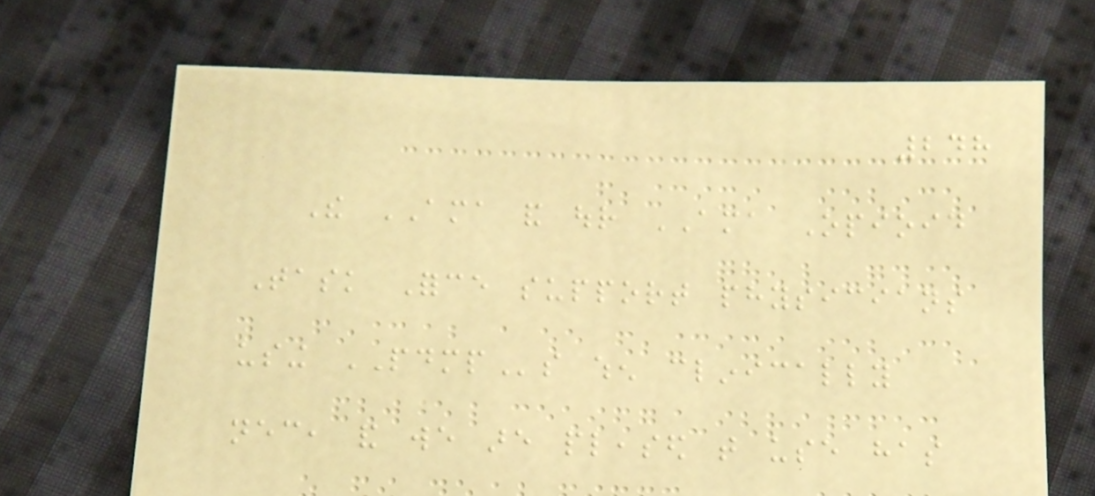248
The AMA and our AMA Opioid
Task Force support physicians
using PDMPs when clinically
necessary, and we are pleased that use has
